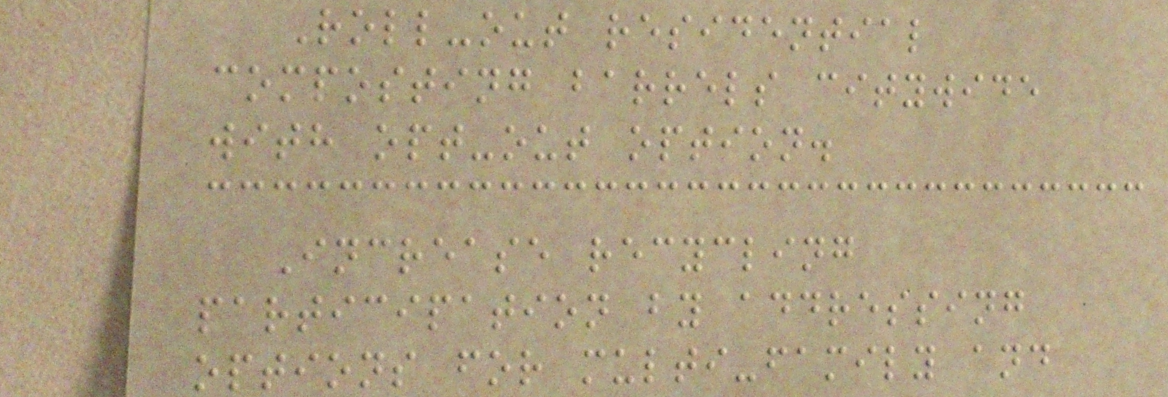Roll-out residential
composting barrels citywide
with opt-out option.
Increase recycling
participation by addressing
options for multi-family and
